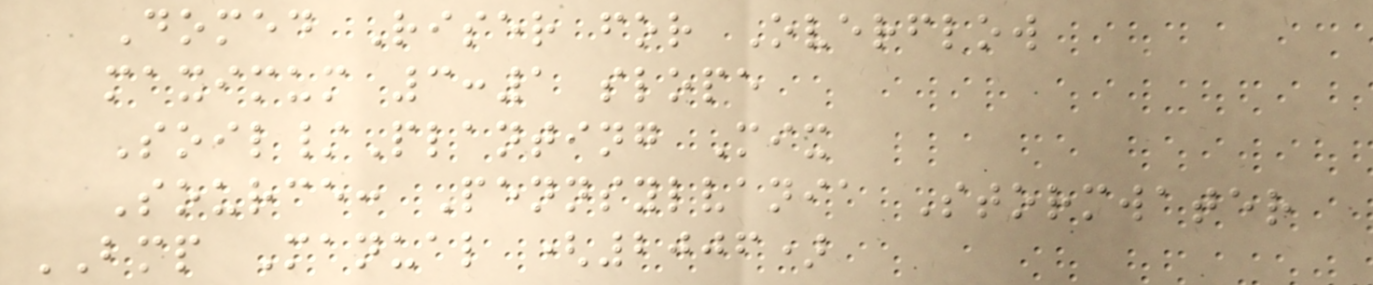Domed Riser for Overflow
maximum 3:1 slope
Soil/Planting Mix
Source: Pennsylvania Stormwater
BMP Manual (2006)
